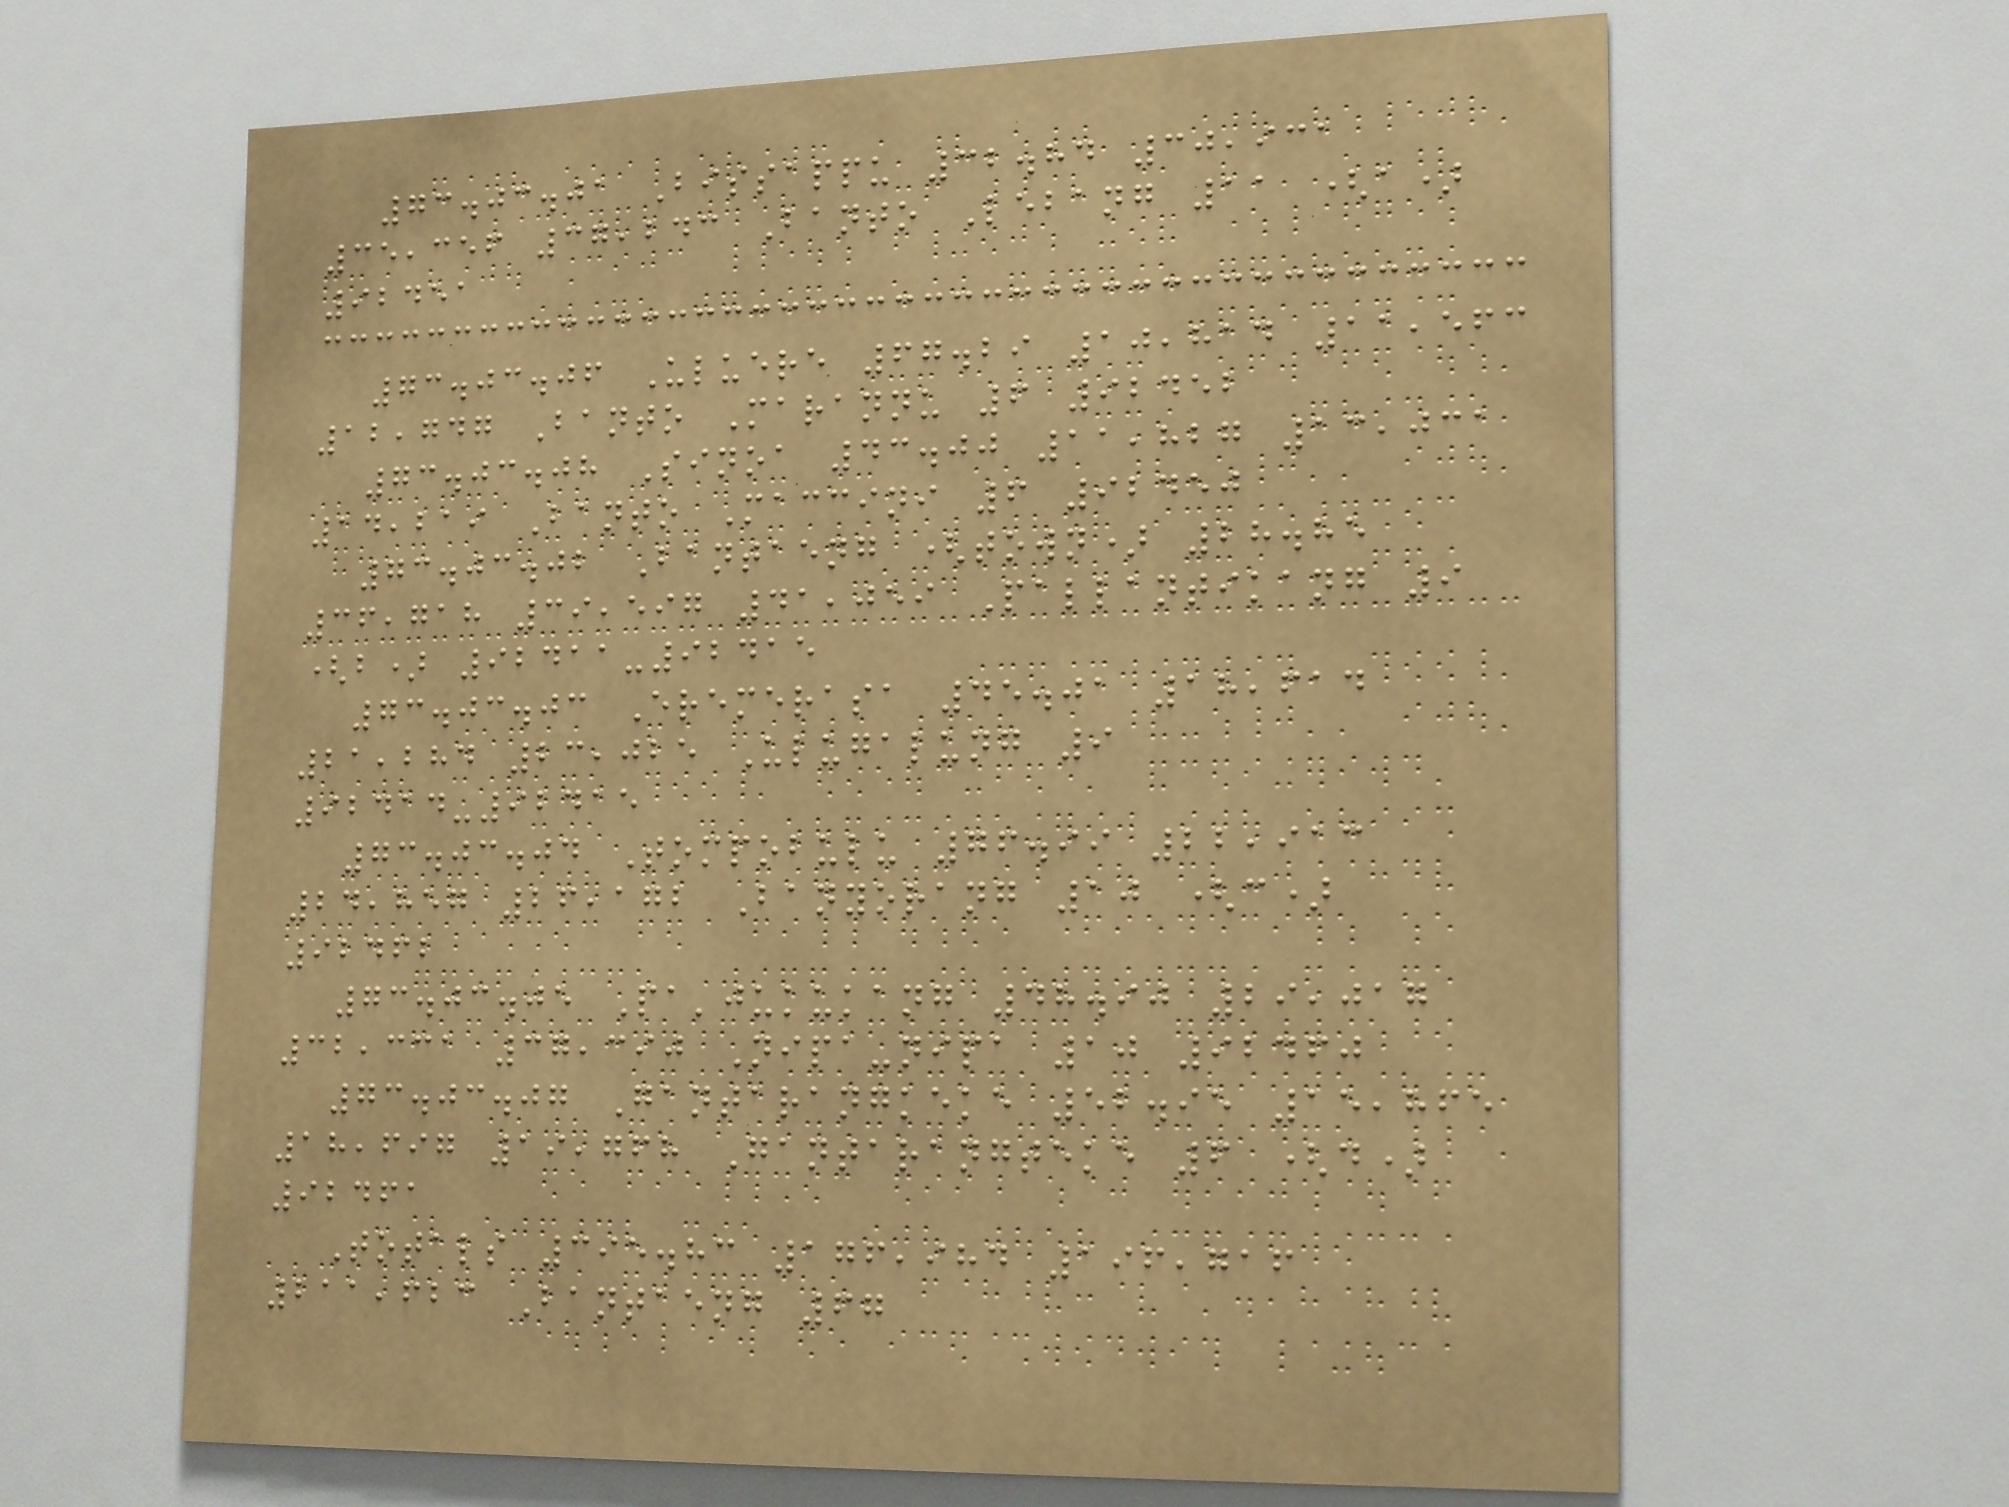73.03.01 Bissappu 32.84 30,931
35,356 37,243 Banto Lebang 11 (a)
92451
73.03.06 Uluere 67.29 10,814 11,563
12,747 Banto Marannu 6 92452
73.03.08 Sinoa 43.00 11,827 13,031
14,219 Banto Maccini 6 92450
73.03.02 Bantaeng (town) 28.85
36,718 39,597 41,059 Pallantikang 9
(b) 92411-92415
73.03.03 Eremerasa 45.01 18,614
21,284 23,025 Ulugalung 9
92414-92415
73.03.04 Tompobulu 76.99 22,913
24,857 26,172 Banyorang 10 (c)
92462
73.03.05 Pa'jukukang 48.90 29,017
32,331 37,390 Nipa-nipa 10 92460
73.03.07 Gantarangkeke 52.95 15,865
18,697 19,768 Gantarangteke 6 (d)
92461
Totals 395.83 176,984 196,716
211,623 Bantaeng 67
